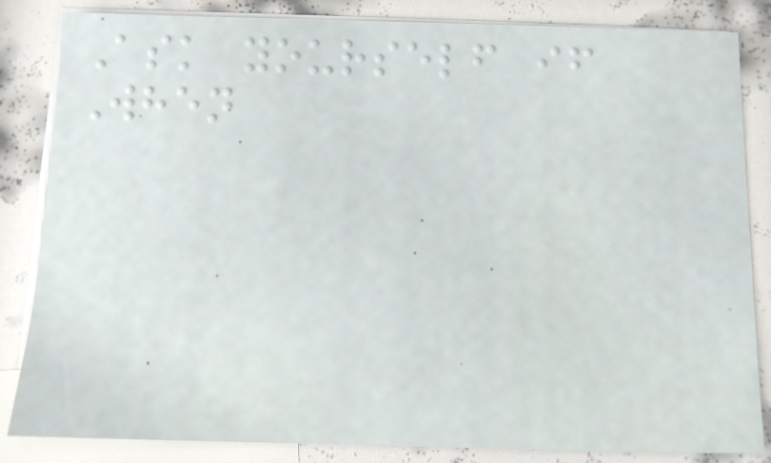Ask yourself if
When
